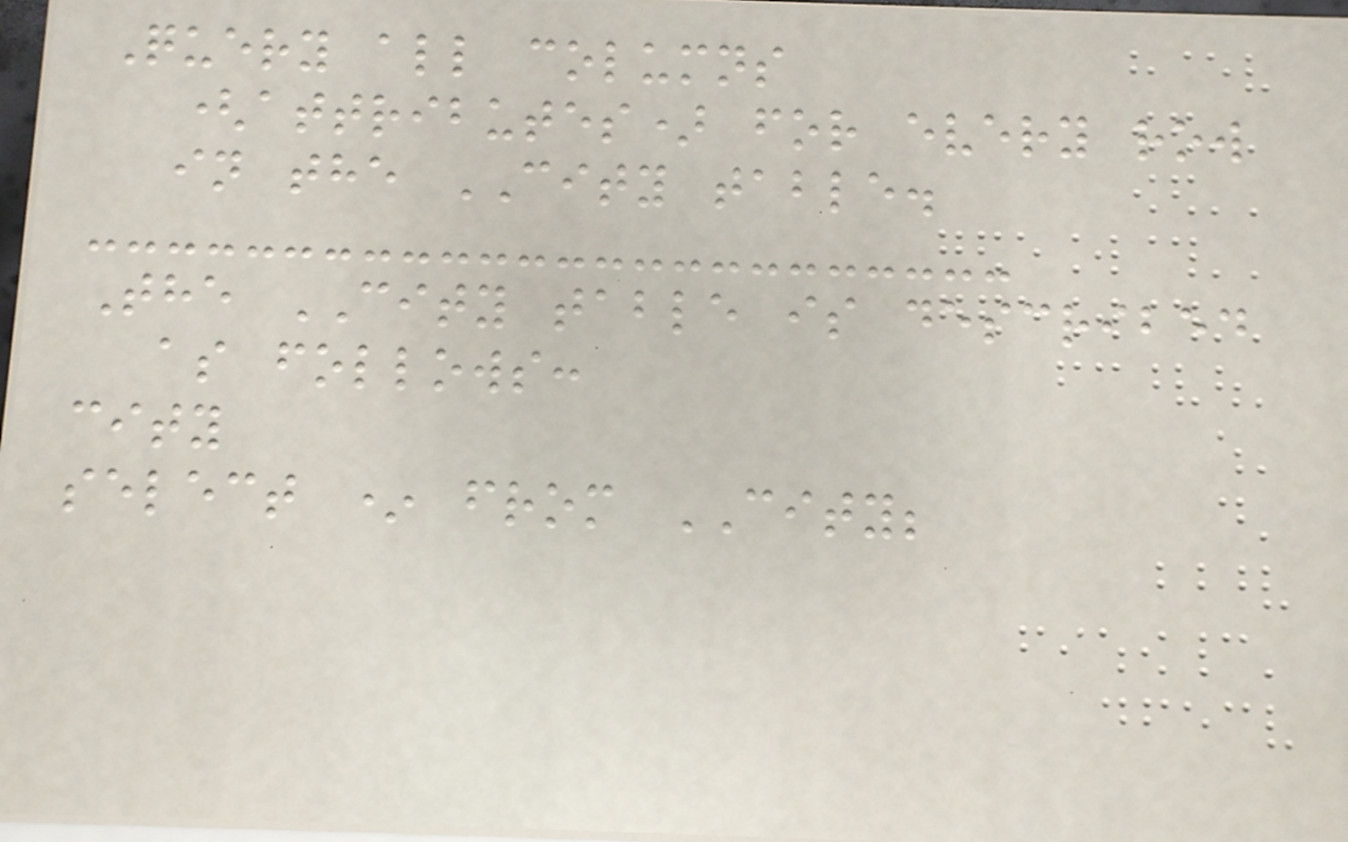Query all columns
(attributes) for every row
in the CITY table.
The CITY table is described
as follows:
city
select * from CITY;
